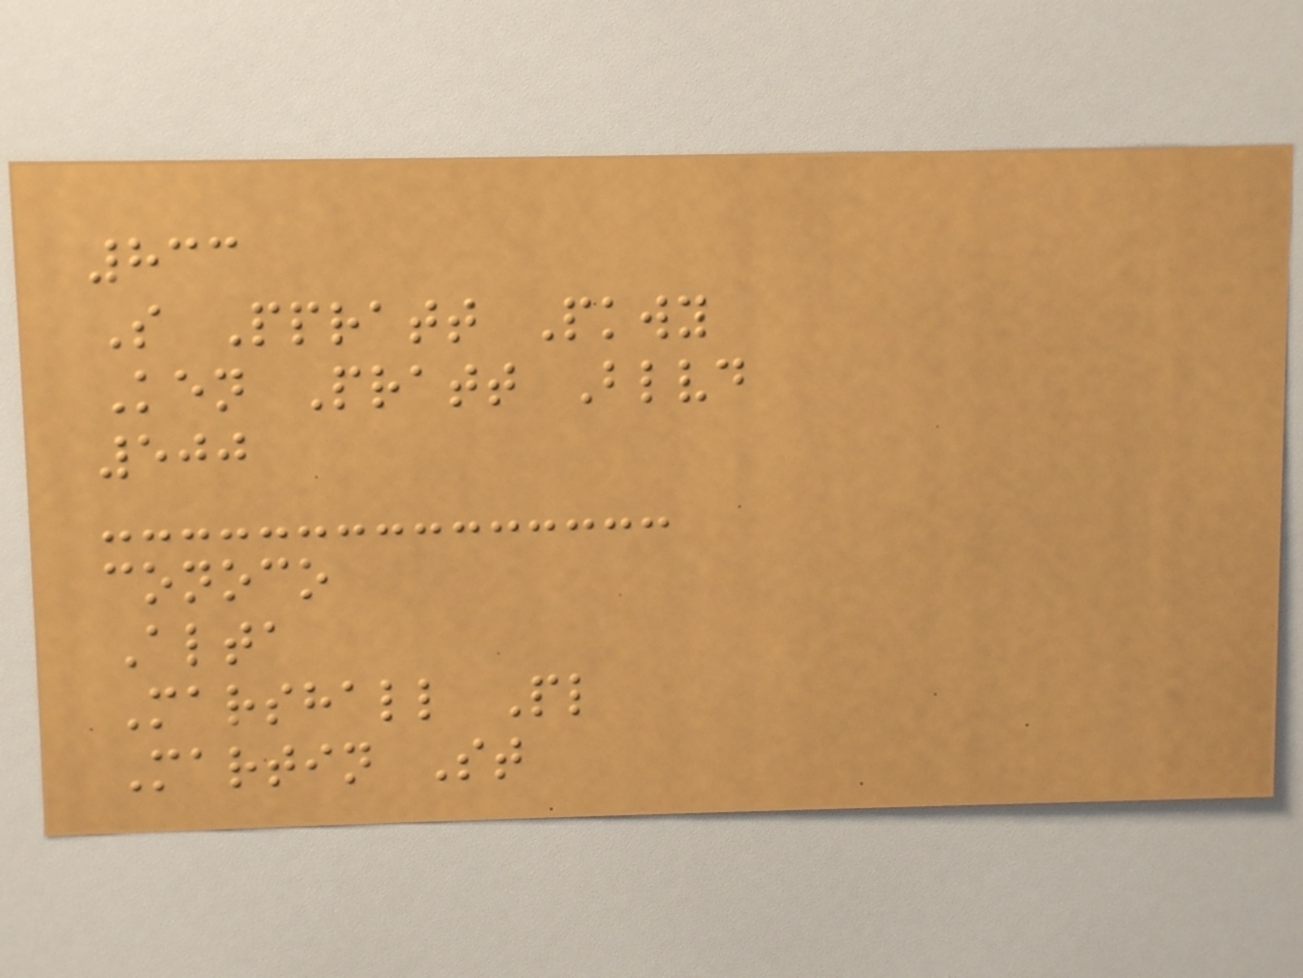833
S Ppratt Pkwy
Ken Pratt Blvd
500
conoco
Alta
Marshall Pl
Martin St
